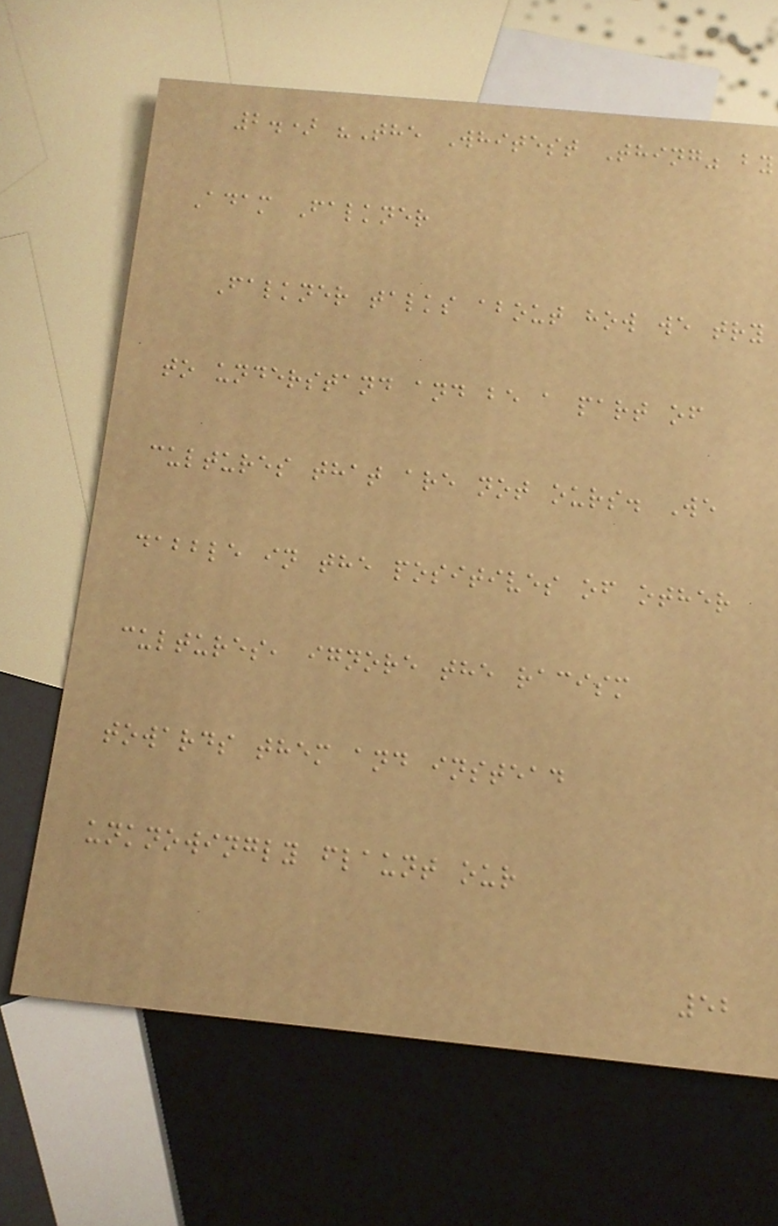2.) "The Whitest Thing" by
Adam Falkner
Falkner talks about how we try
to understand and be a part of
cultures that are not ours. We
dabble in the positives of other
cultures, ignore the racism
towards them and instead
unknowingly flaunt our
52
